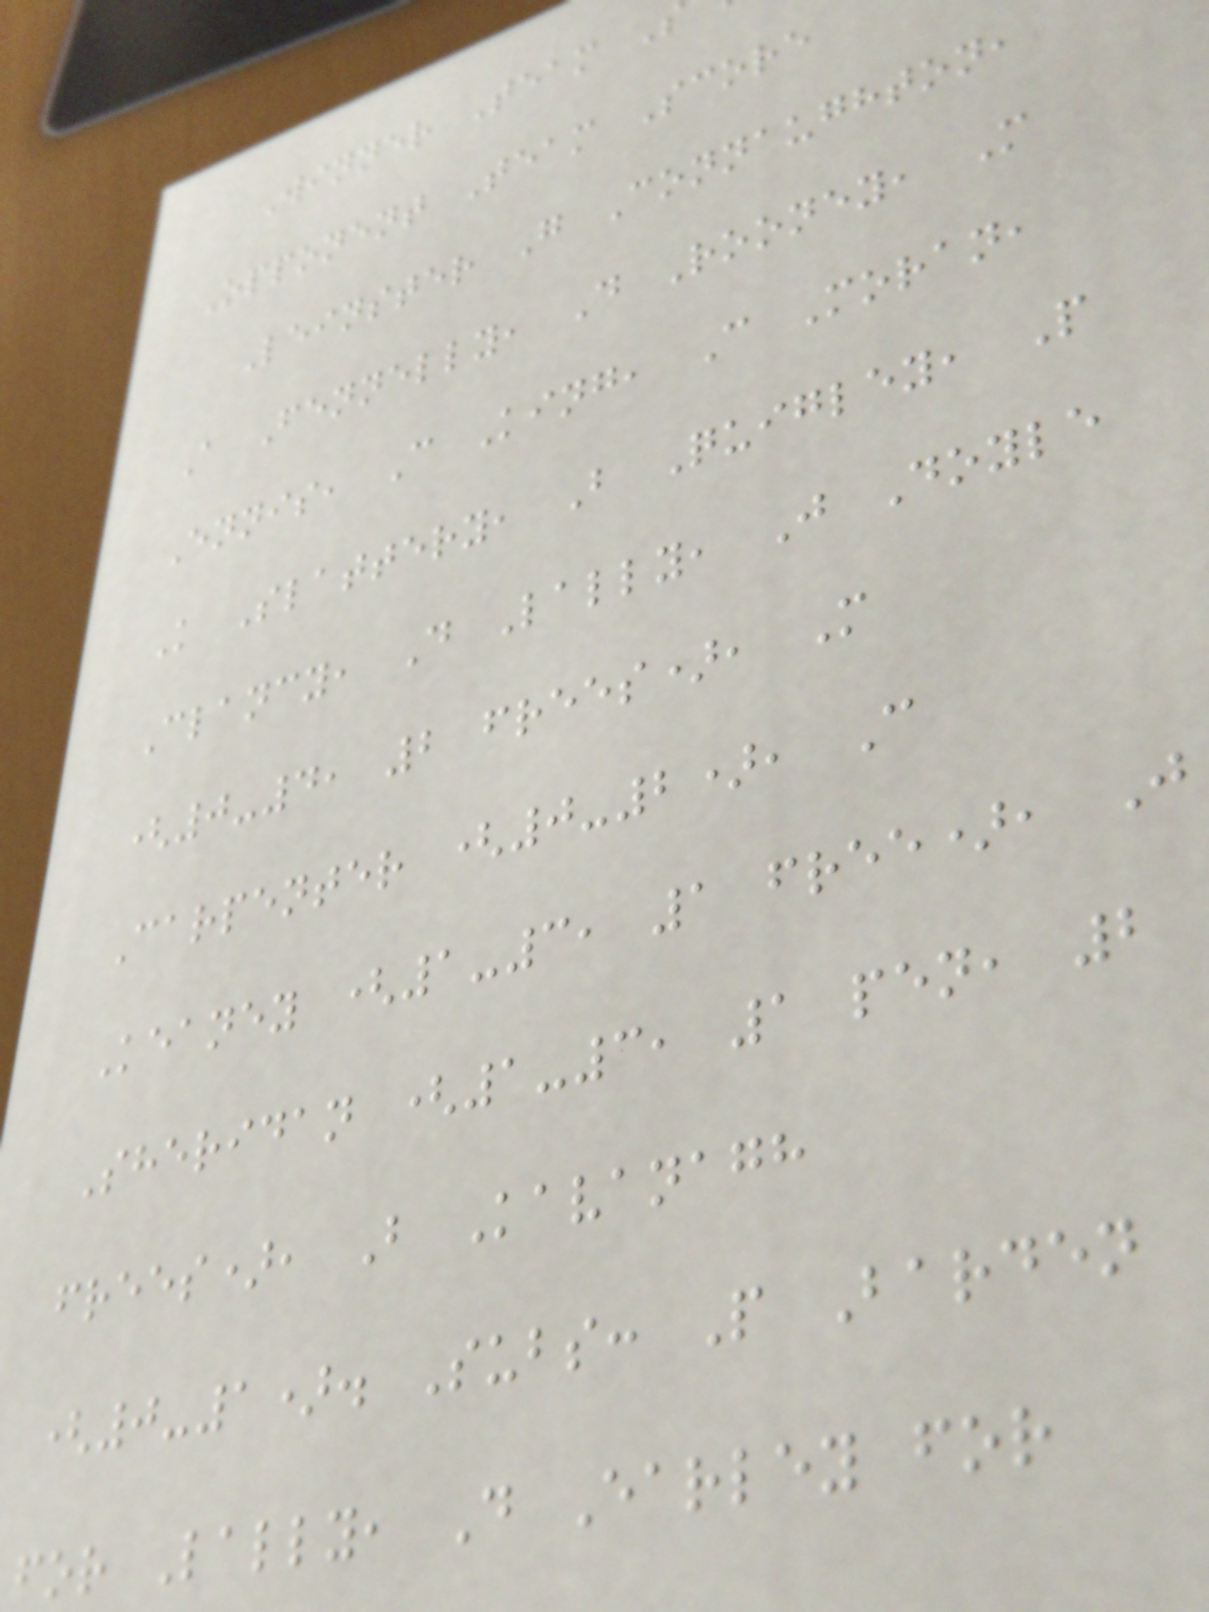Winner Team
Opponent Team Score
Leinster G Connaughton,
A Fennelly, D Rooney, M
Ennis, C King, C Moran,
K Slattery, B Quigley, P
Clancy, D Lally, J Doyle
(0-4, 2 frees), M
Carpenter (0-2), C
Keaney (1-3, 1 free), J
Sheridan (1-3, 1 pen, 2
frees), B Kavanagh
(0-1). Subs: P Barden
for Lally, D Earley for
